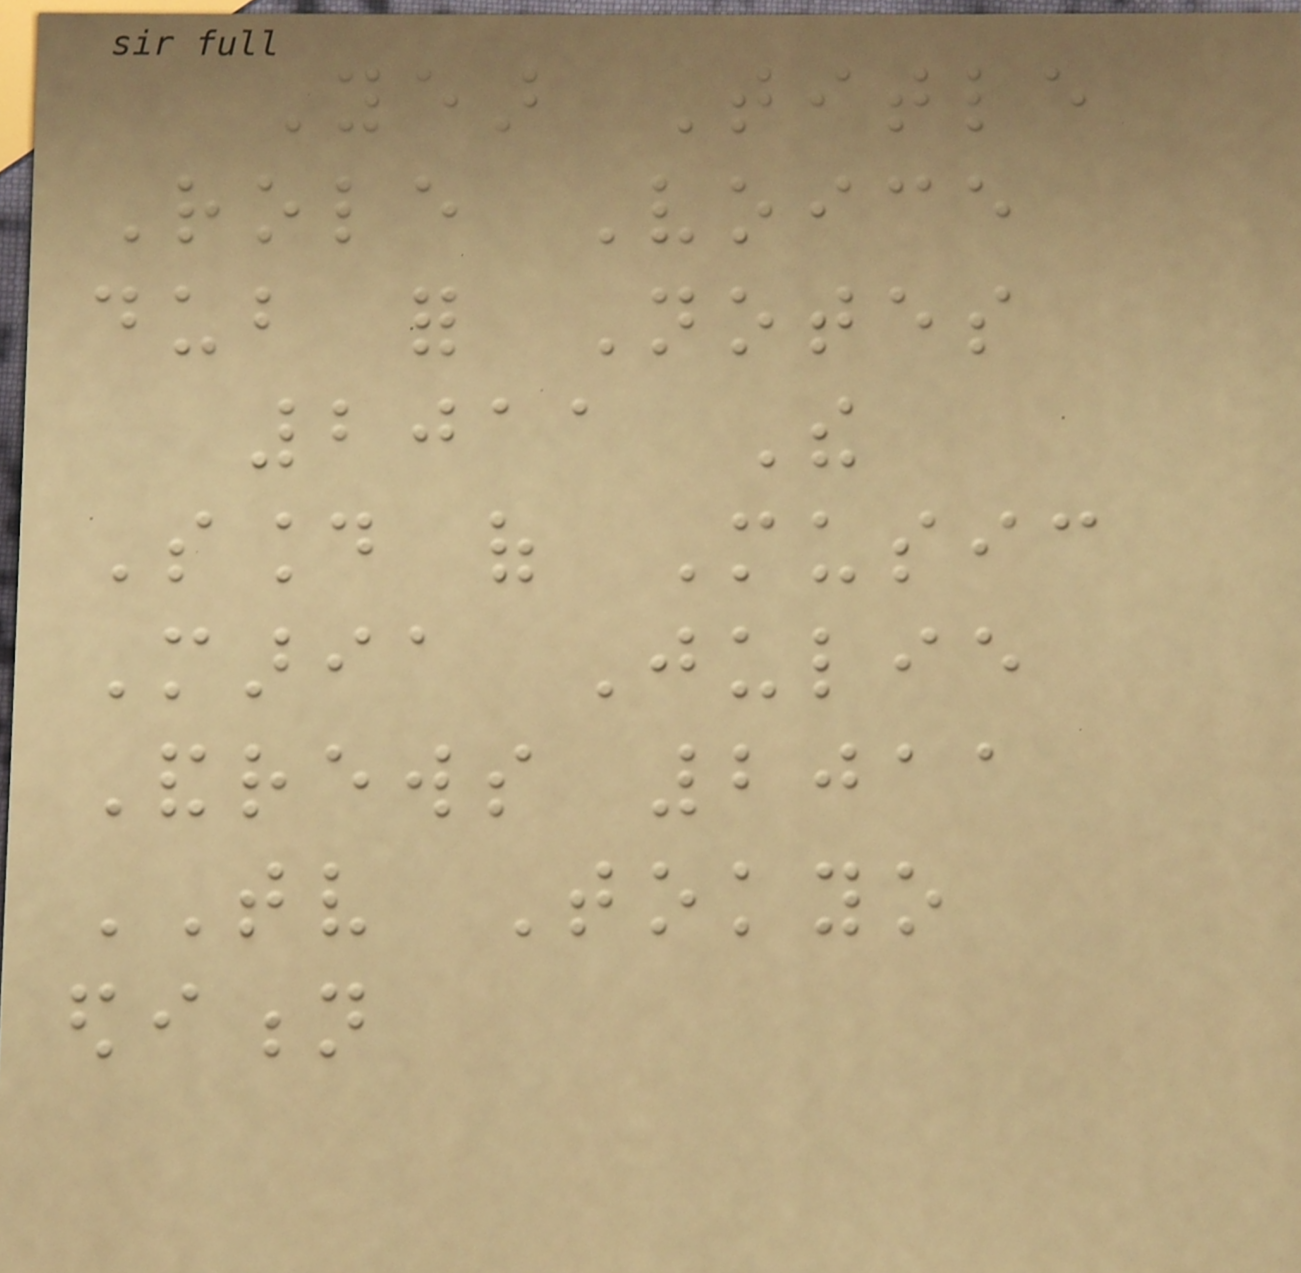Year Title
Role Voice
dub for Notes
2011 The
Sound of Music
Maria Julie
Andrews 2011
TV Tokyo
edition
